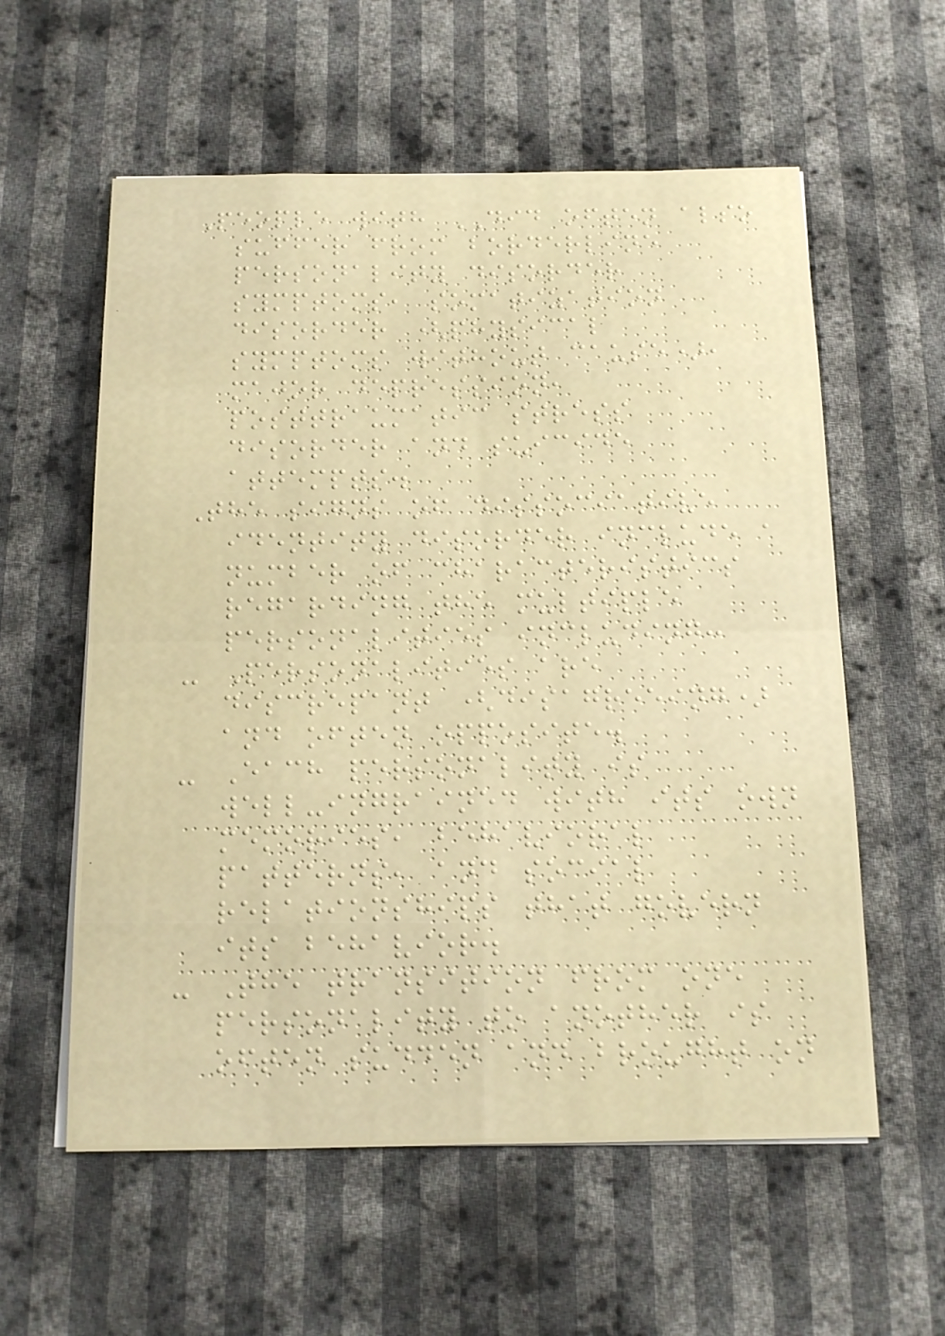People with DID often also
suffer from borderline
personality disorder
symptoms, somatization
disorder (physical
symptoms without cause),
major depression,
posttraumatic stress
disorder and suicide
attempts.
The signs of dissociative
identity disorder include a
number of characteristics
regarding the multiple
personalities including:
- Personalities are
discrepant (disagreeing)
and often opposite.
- Each personality is
well-ingrained with its own
memories, behavioral
patterns, and social
relationships that govern
its behavior.
- The transition from one
personality to another is
often sudden and brought on
